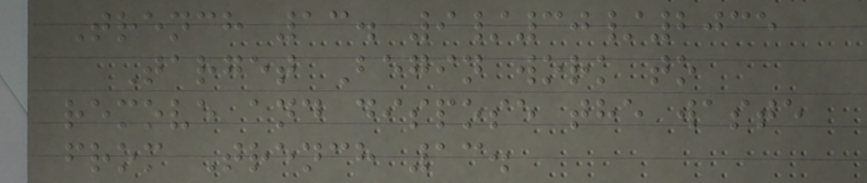Trench 13. 9/30/2035
Target Begin work to
remove and dispose the waste
from Trench 13.
